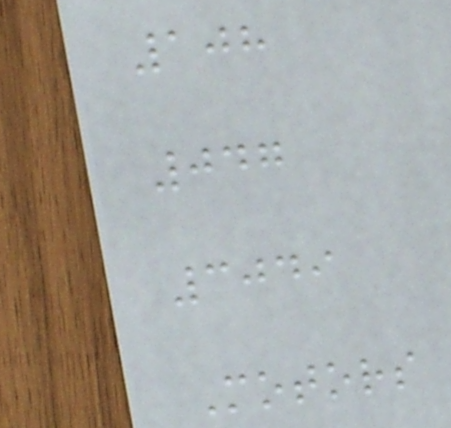108
047
3049
Motors
